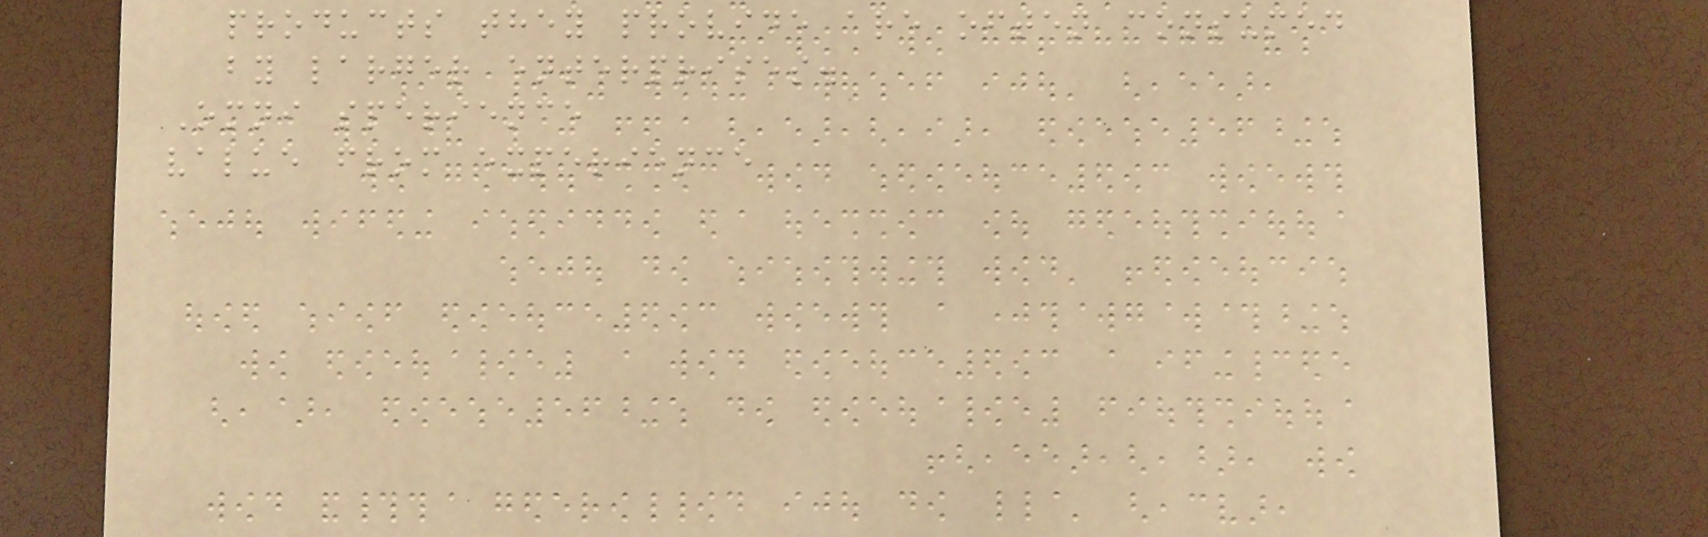products they provide are often consumed
by larger enterprises.
Omni sperience
value from experience
